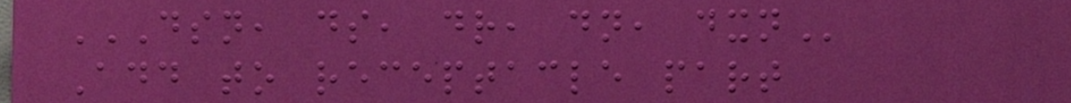DSN, DS, DR, DN, DXN
Add to receptacle part
